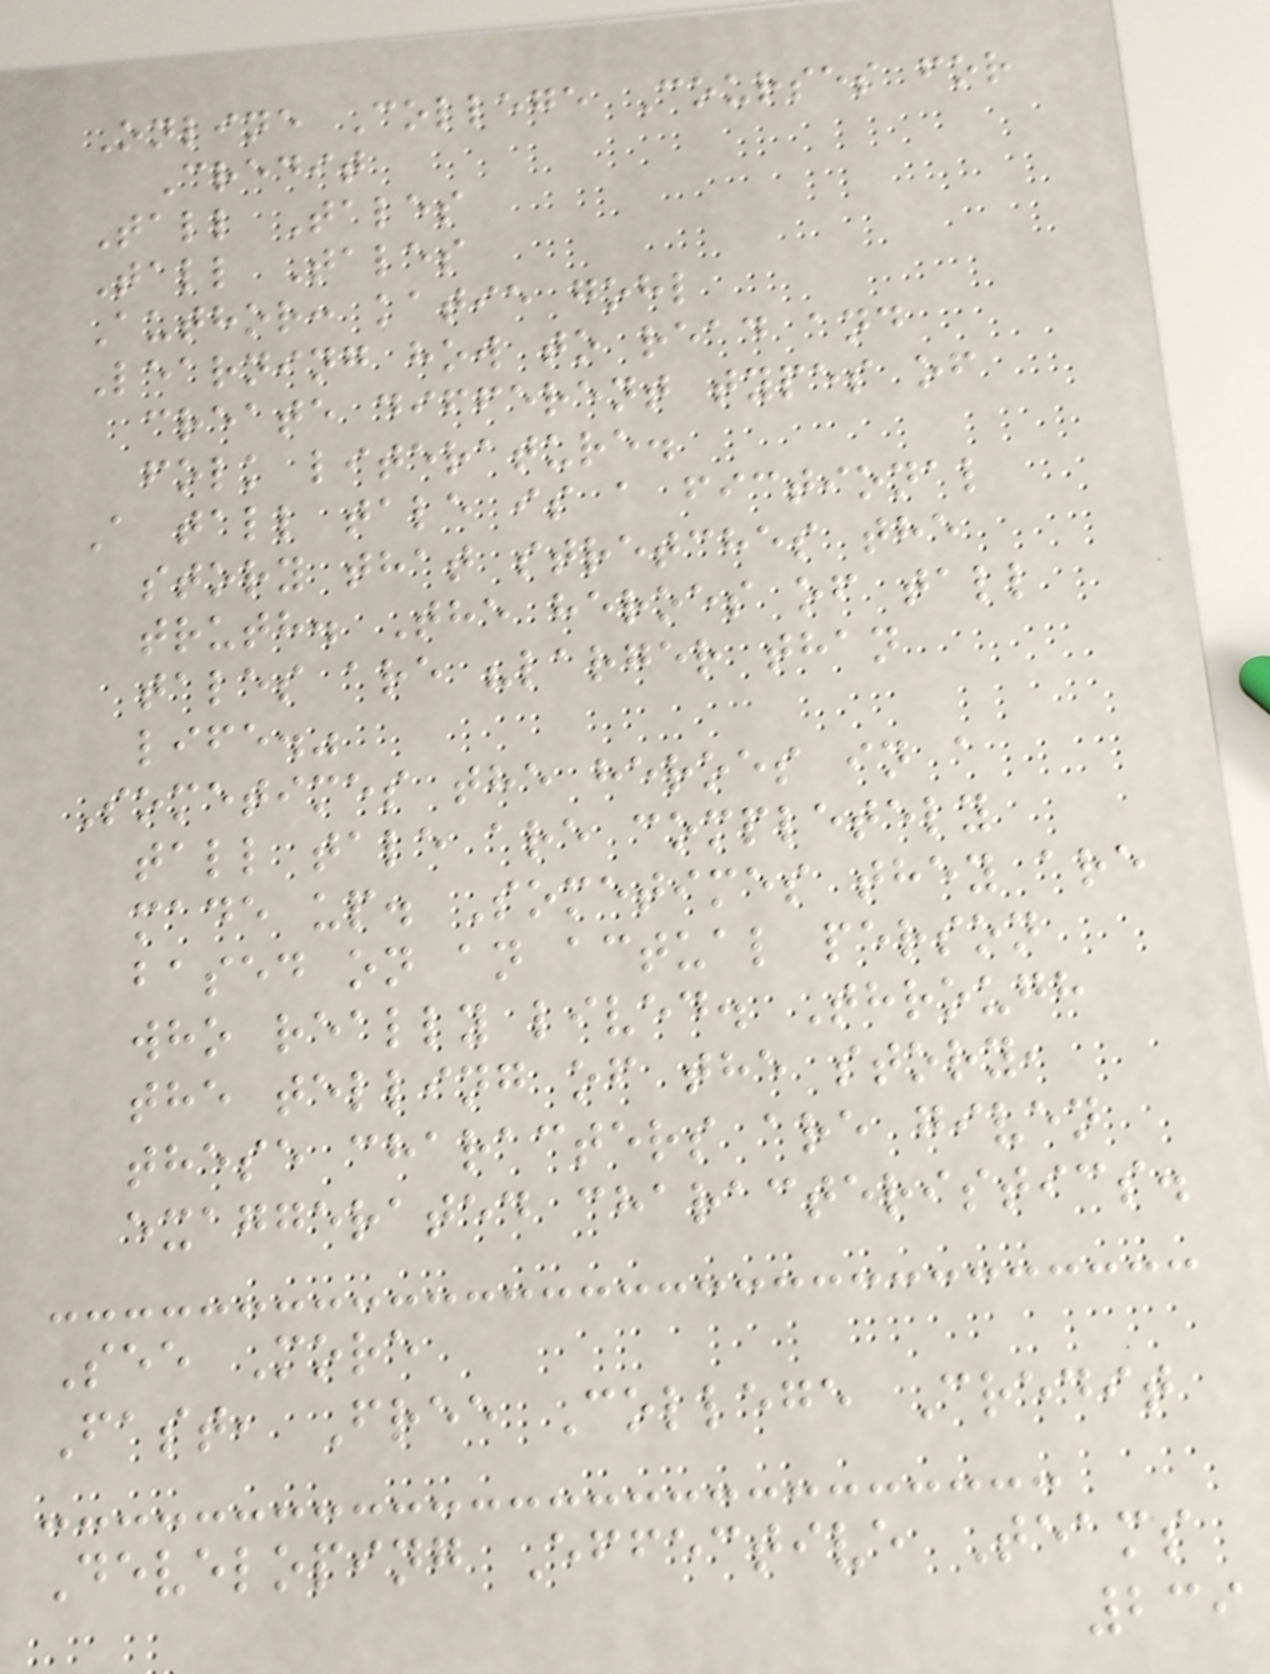Online College Courses for
Credit
Tall Tales
Tall Tales
Author: katie gohl
Learning how to read and
create different types of
folk literature.
A tall tale is a fictional
story that stretches the
truth. The heroes of tall
tales are "larger than
life."
Sometimes the heroes in a
tall tale are completely
made up. Sometimes they are
based on an actual person
who really lived. Through
the telling of the story,
these characters are given
exaggerated characteristics.
See More
Fast, Free College Credit
Developing Effective Teams
239
